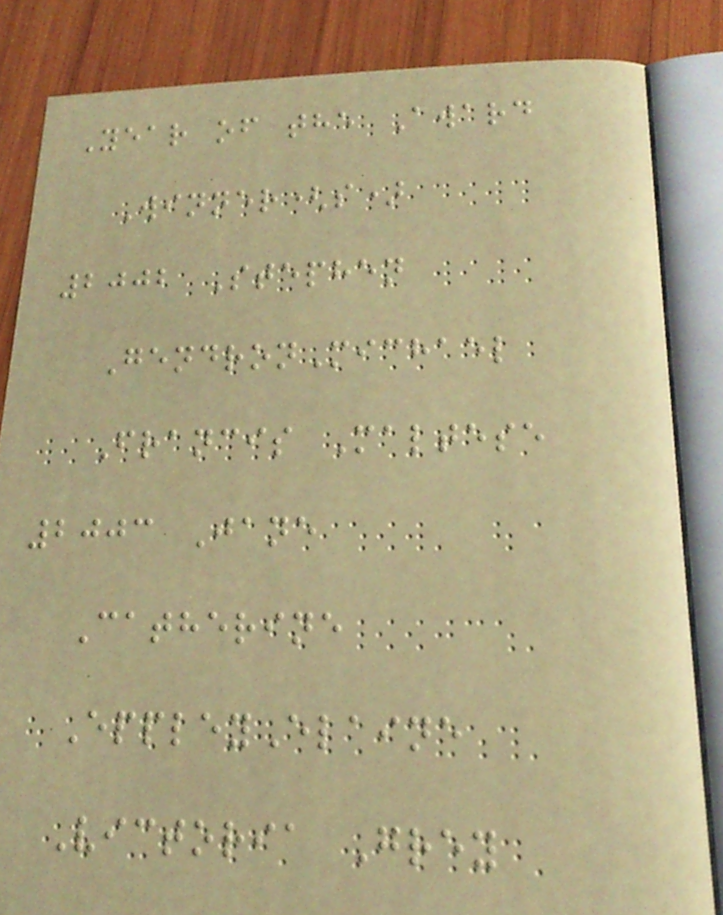Year of the Award
Winner(s)
2002 Stephen
GendronMichael
Francis Maltese
2003 Jane
Catherine
EppleyElaine
Victoria Grey
